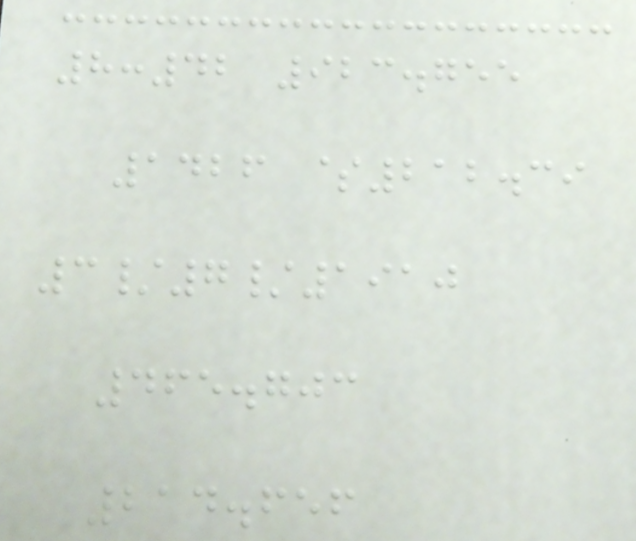8:42 923.755
1426 $212.39
3/7/1910
465.703
214.656
